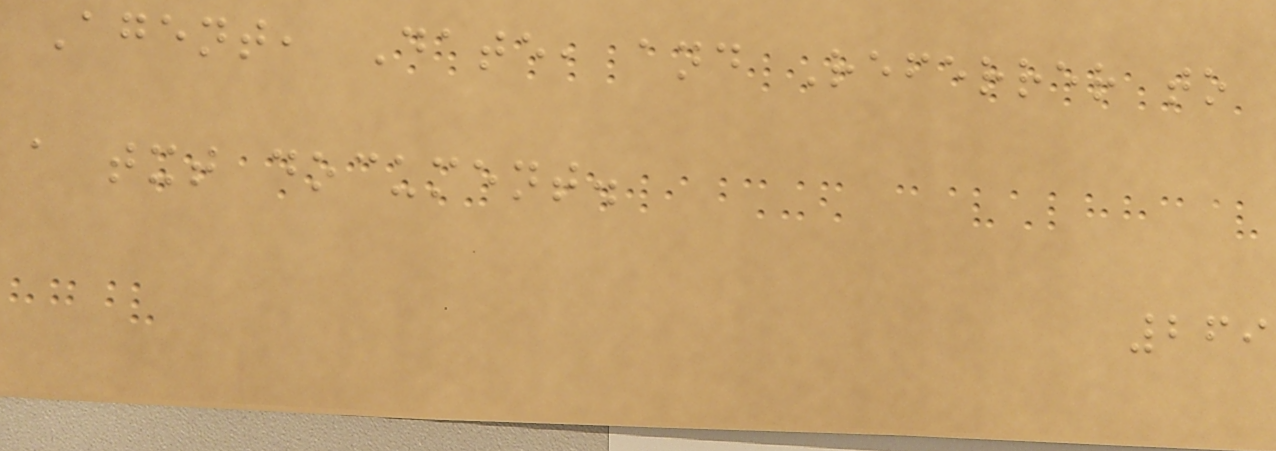Agent, Date, and Referrer to
a txt document.
269
